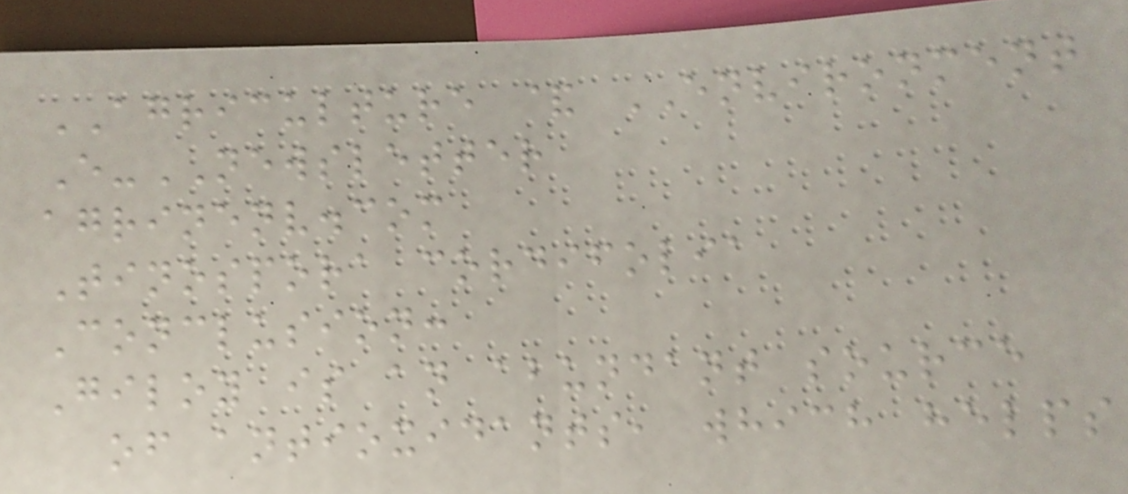AGRICULTURE & ENVIRONMENT
E-NEWSLETTER
agrinenv.com
Tinospora cordifolia
Conclusion:
Giloy is an abundant source
of antioxidants, which helps
